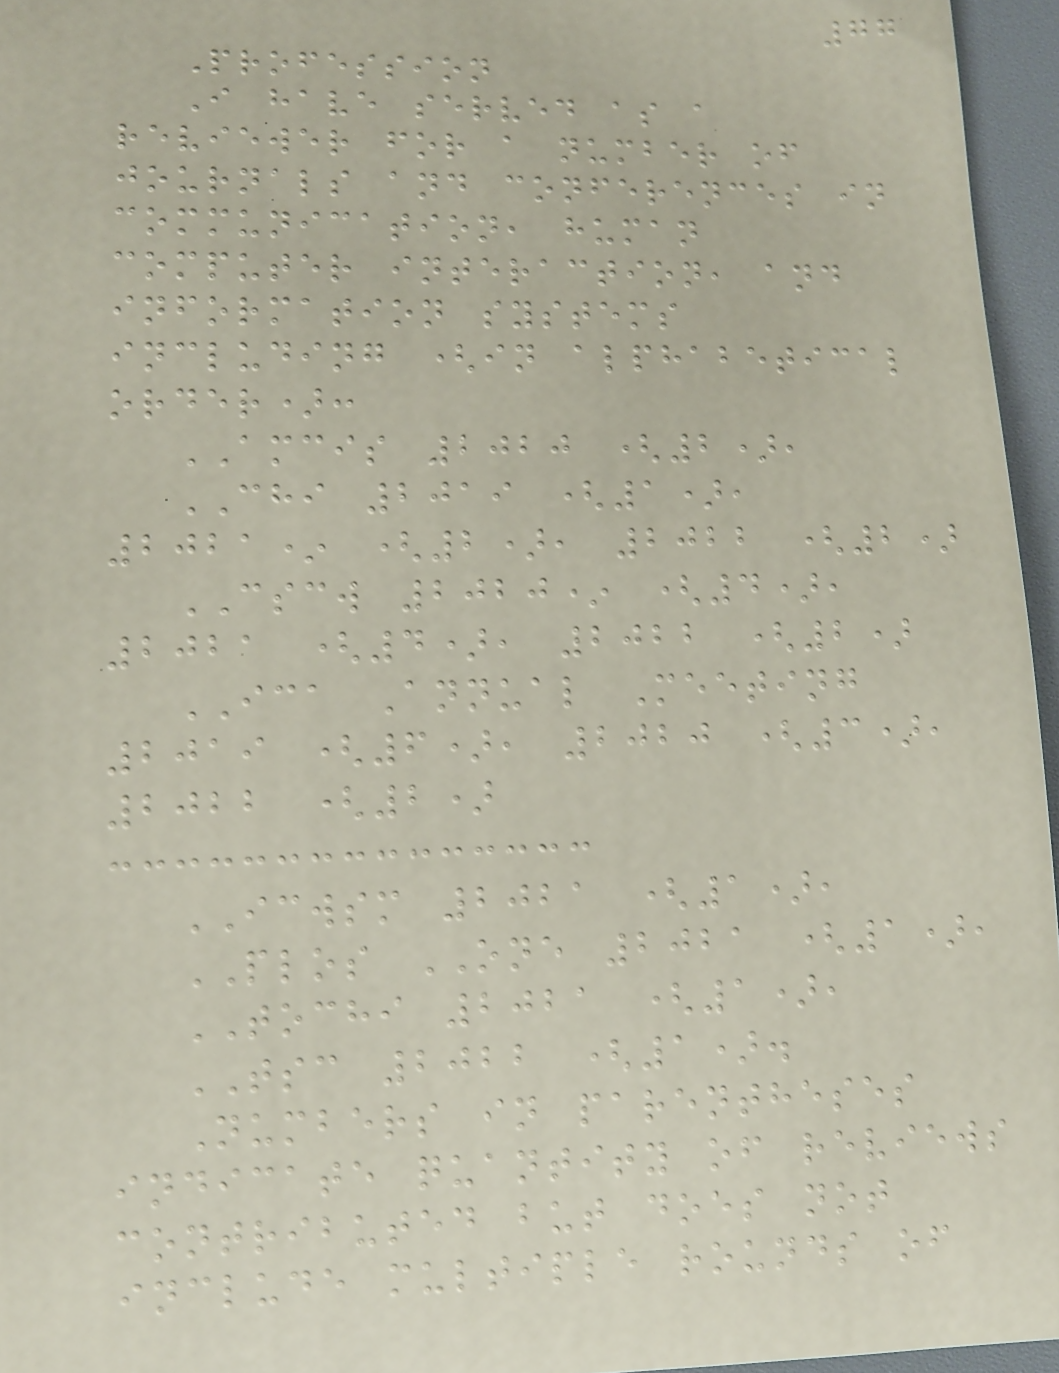77
Profession
I have served as a
reviewer for a number of
journals and conferences in
communication, human
computer interaction, and
information systems
including (in alphabetical
order):
AMCIS 2020 (2),
CHI 2019 (1),
2021* (2), 2022 (2)
CSCW 2020* (4),
2021 (4), 2022 (2)
ICA Annual Meeting
2019 (6), 2020 (3),
2022 (2)
ICWSM 2021 (1),
PLOS ONE 2021 (1),
TOCHI 2021 (1),
TSC 2022 (1).
Numbers in parentheses
indicate quantity of reviews
contributed but does not
include multiple rounds of
